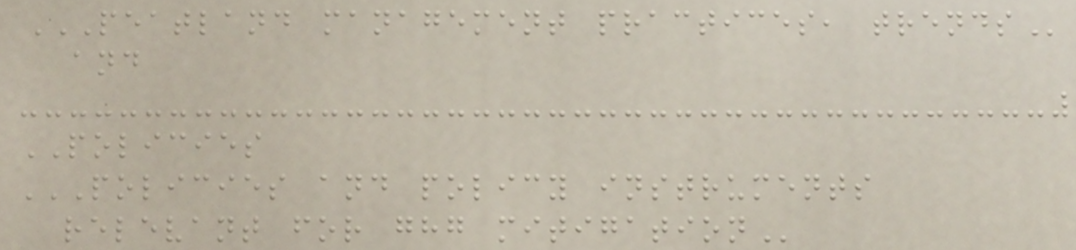PEATLAND MANAGEMENT PRACTICES, TRENDS
and
POLICIES
POLICIES AND POLICY INSTRUMENTS
RELEVANT FOR GHG MITIGATION
